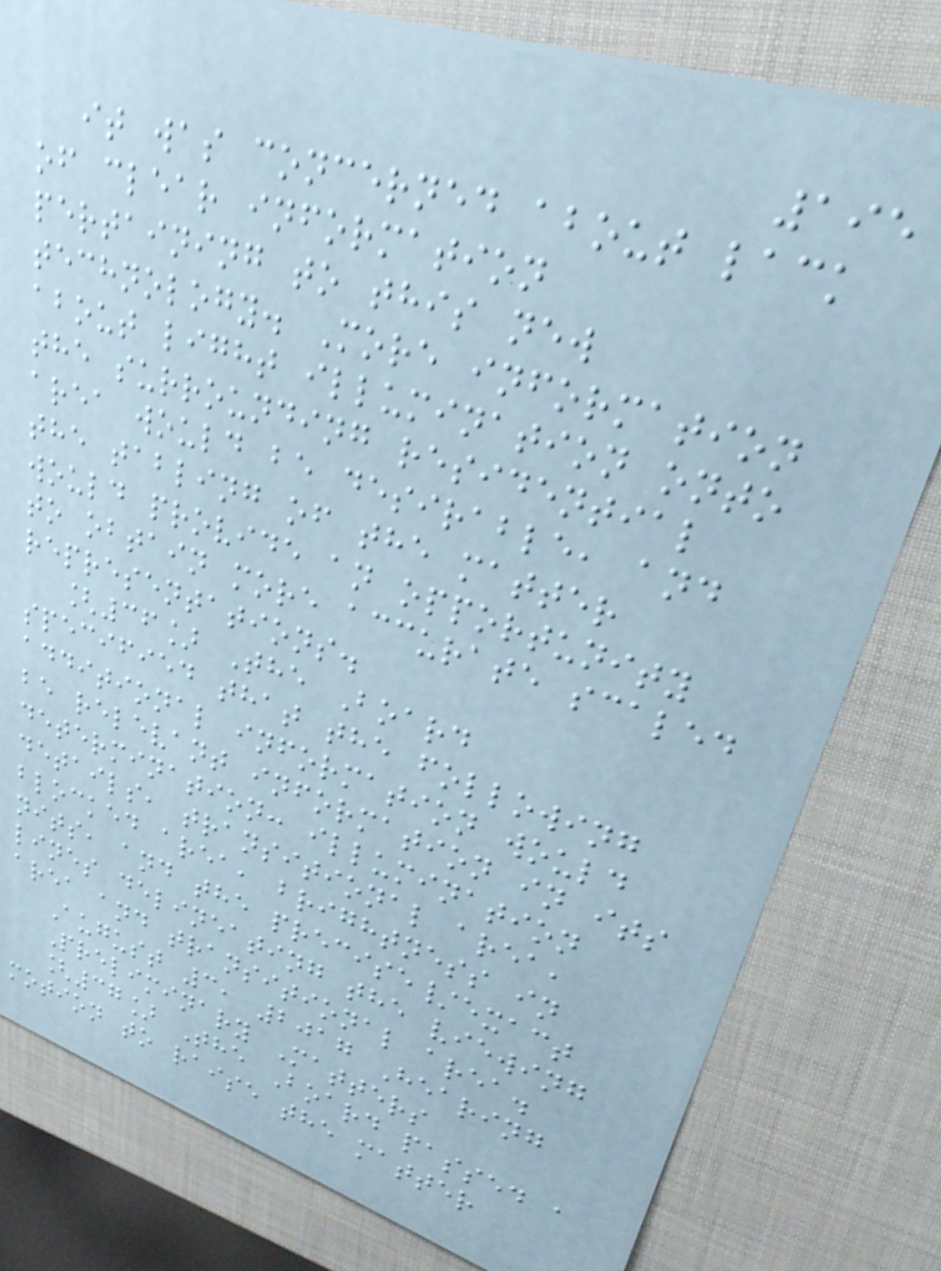195
it was concerned about lack
of clear information
pertaining to this new
technology. More information
about light illumination onto
the surrounding residential
area would be desirable, and
the tabling of the matter
would provide an opportunity
to obtain more accurate scaled
representations.
[36] The Board
specified that the following
additional information would
be relevant information in its
determination: illumination
details, transitional area,
blocked area, brightness in
nits, and the precise/exact
lines delineating the viewing
area and transitional area.
August 3, 2017 Hearing
Preliminary Matters
[37] The Board passed a
motion to raise the matter
